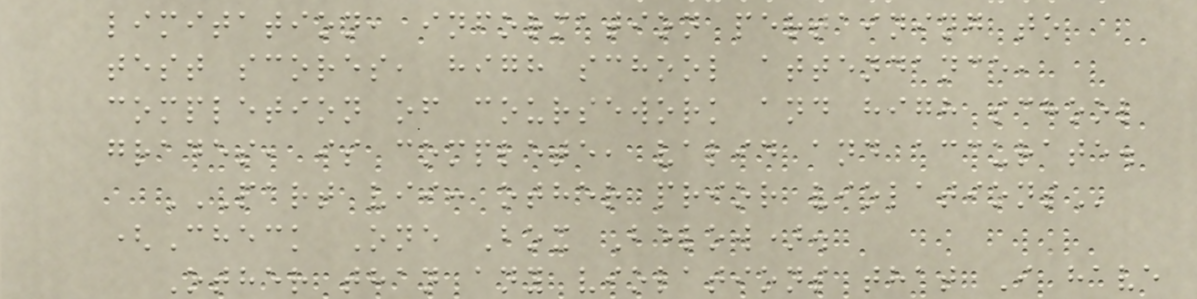limitation, information pertaining to
test scores, high school attendance,
completion of coursework and high school
grades, is complete, valid and accurate.
PART VII: OTHER PRIOR VIOLATIONS
(Check One Box Below).
Other than any violations that I have
